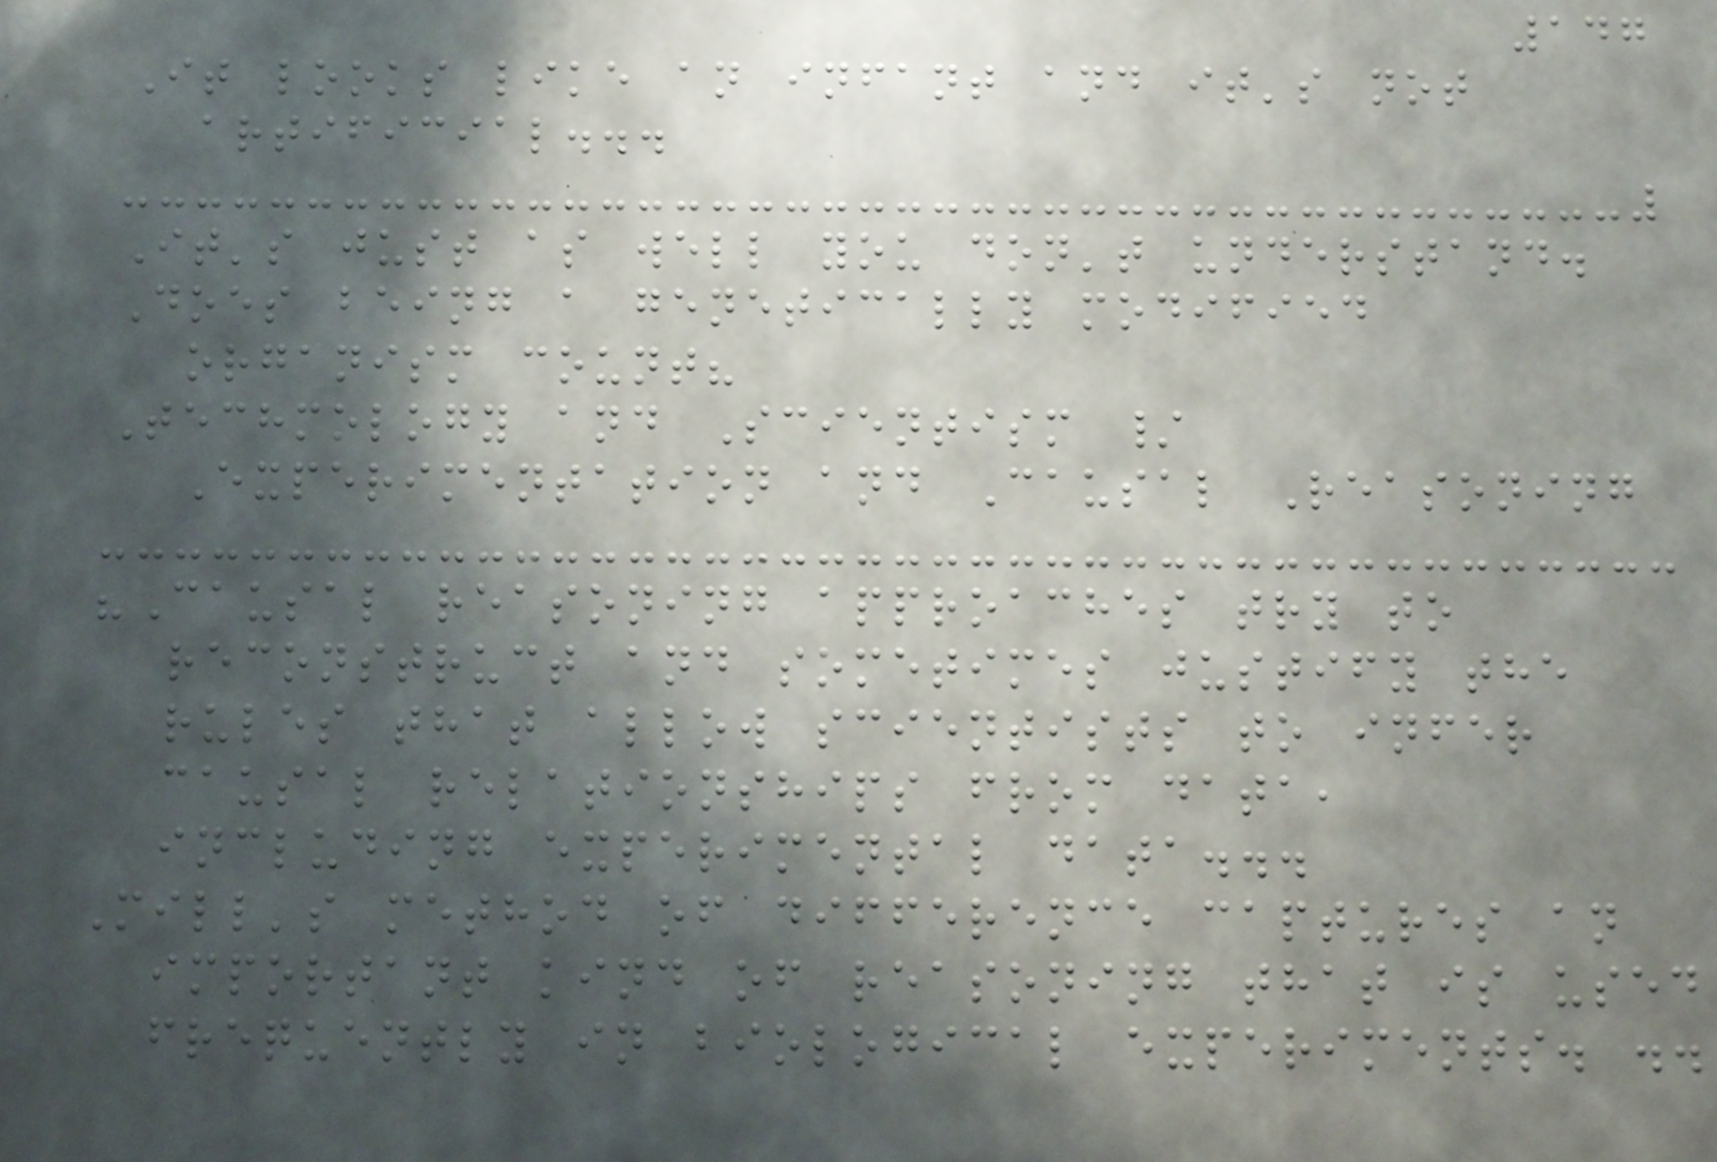147
It looks like an infant and it's not
artificial...
It's just as well you don't understand.
Does being a genetically modified
organism count?
Techmology and Scientism /
Experimentation and Causal Reasoning
"Causal reasoning approaches try to
reconstruct and sometimes justify the
rules that allow scientists to infer
causal relationships from data,
including experimental data...
Mill's method of difference captures an
important kind of reasoning that is used
frequently in biological experiments. ..
